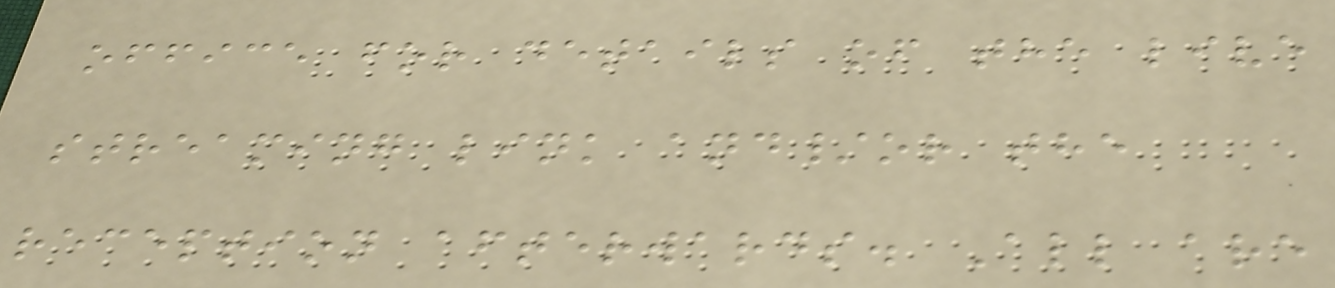office for details of the live
streaming link and/or the
reception afterwards. All are
